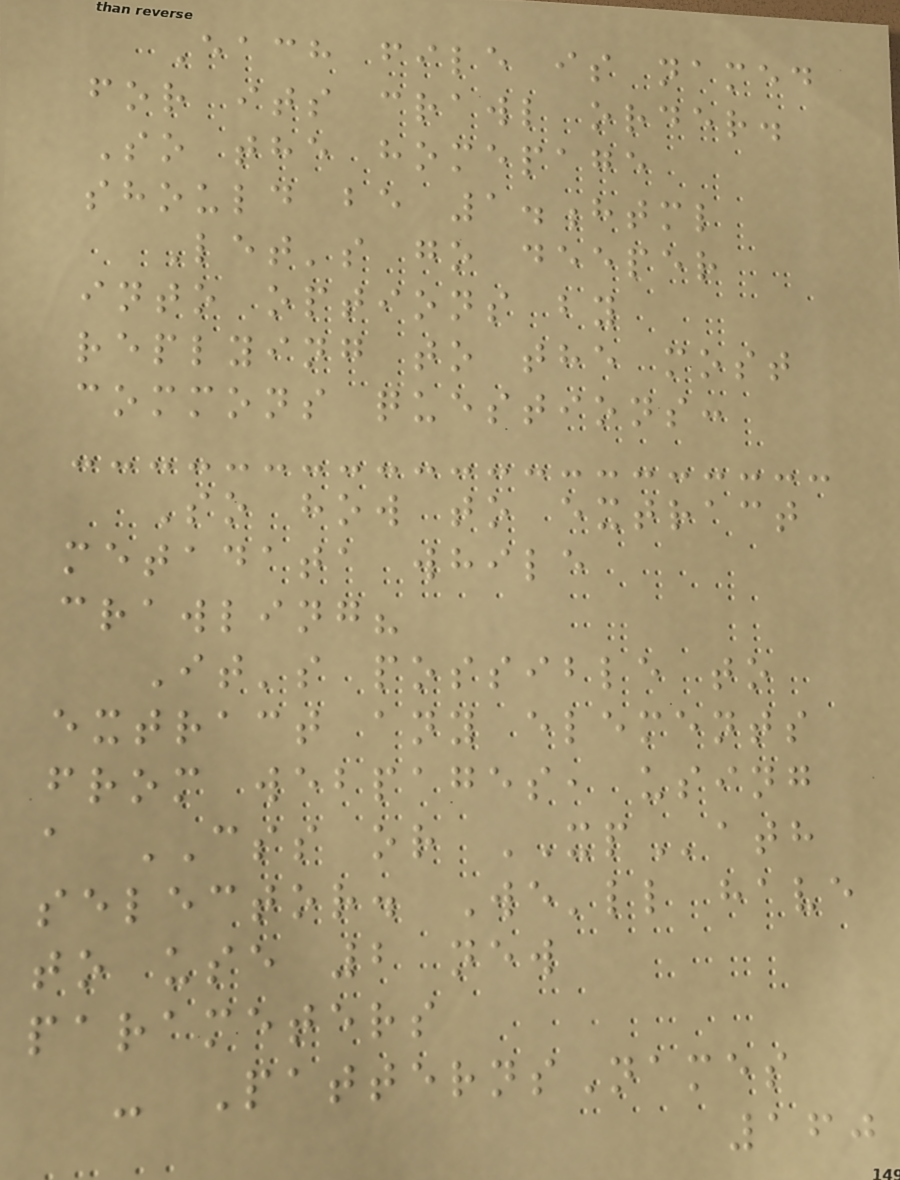Each file is named
for its crawl order.
So the homepage
should be 1.html
Let's go deeper
into options by
replying to the most
commons questions:
So how to extract
metadata while
crawling?
It's possible to
extract any elements
from webpages, using
a CSS or XPath
selector. We'll have
to use 2 new
parameters
- PatternsNames
160
